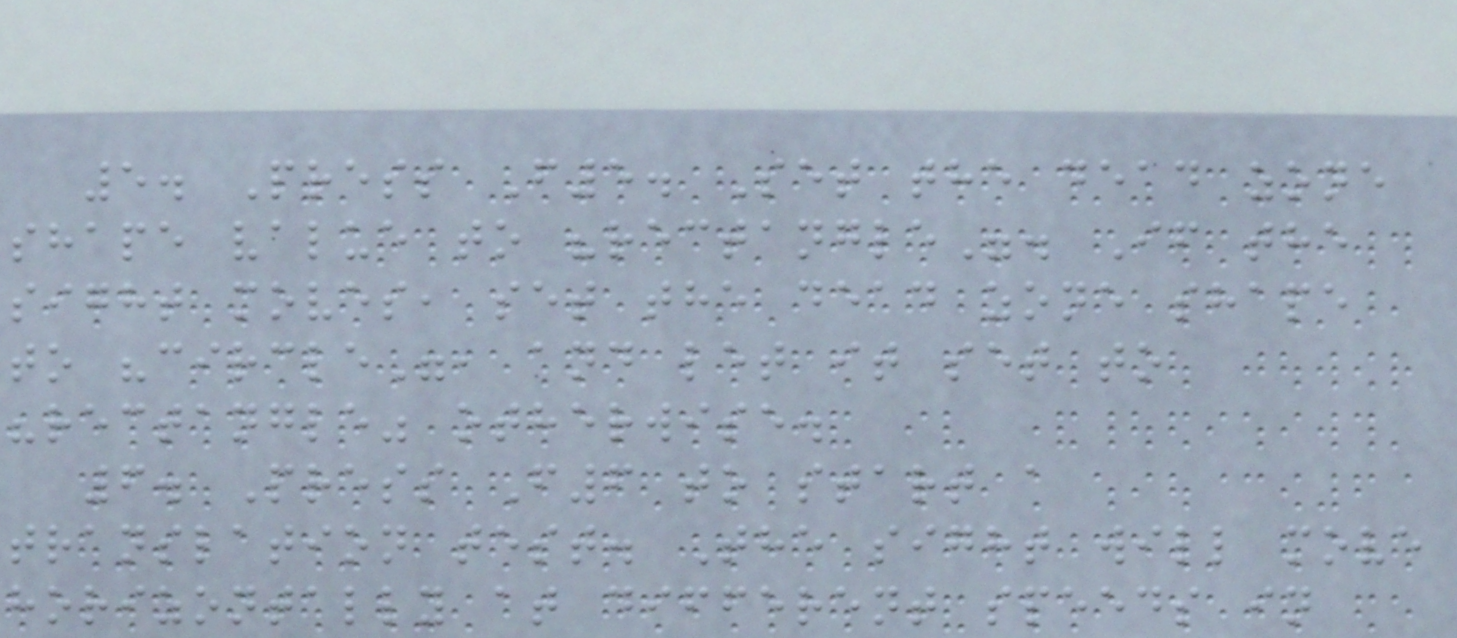5. Press F5. Set the dead zone
shape value to "rectangle". If the
sight moves, set the dead zone shape
to "circle", and let it set to
"rectangle" otherwise.
6. Press F6 to start a
translation test. The sight will move
horizontally at different speeds in
